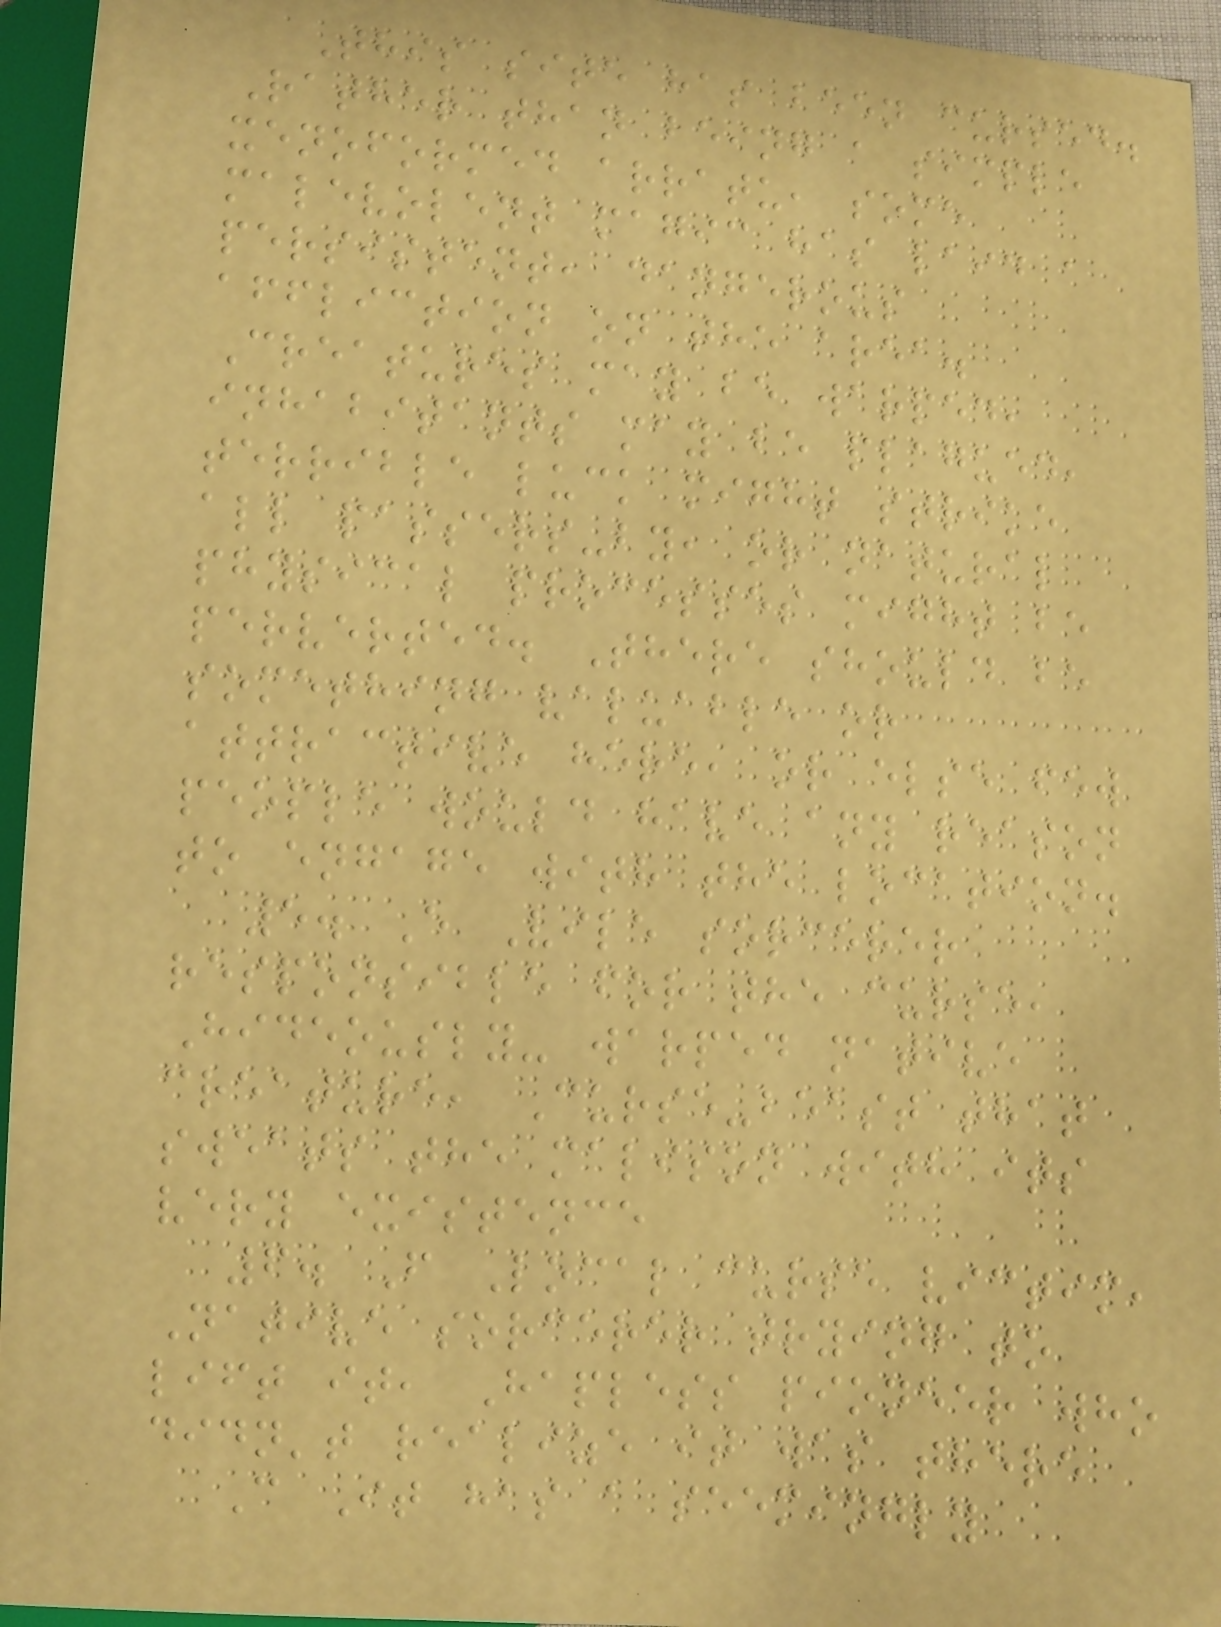This site has been cursed.
Rather than being a simple
xenoformed arratu, some
malevolent magic has laid a
persistent, dangerous
affliction on the area.
Creatures may be warped,
inhabitants may be plagued,
terrible luck might strike
all passers-by, or natural
physical processes might be
perverted. There should be
something valuable or
attractive here, or else few
people would have any reason
to engage with the location.
5. E Vile sorcerer
responsible for the curse,
Hideously- warped native
creature, Curse-beast that
sweats the malison with its
very existence
6. F Local curse victim,
Native sorcerer trying to
lift it, Hapless pioneer who
didn't realize it was there
C It has a seemingly
